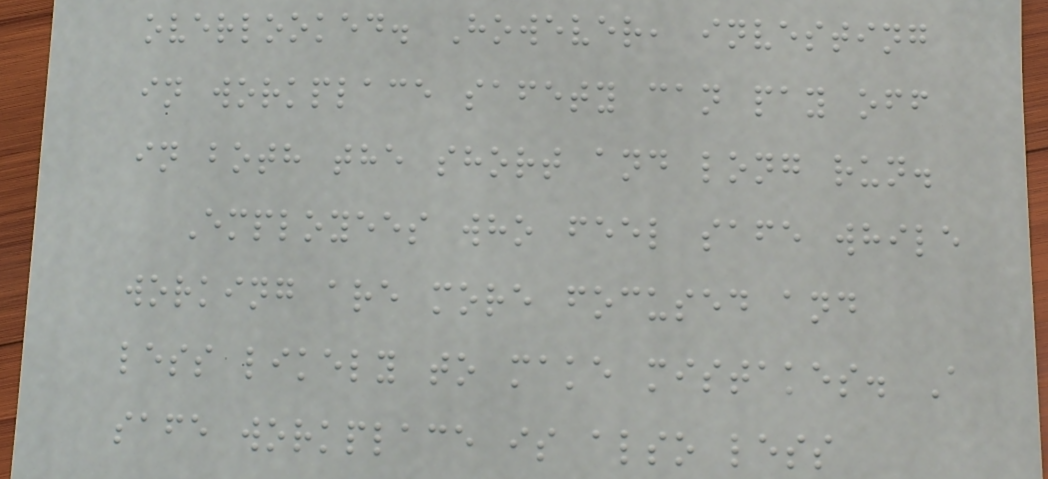overlooked. However, investing
in workplace safety can pay off
in both the short and long run.
Employees who feel safe while
working are more focused and
less likely to make mistakes. A
safe workplace is also less
